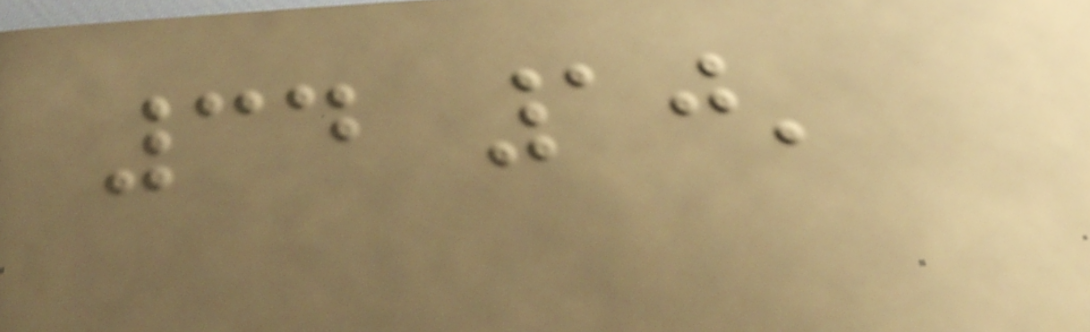34 10'
